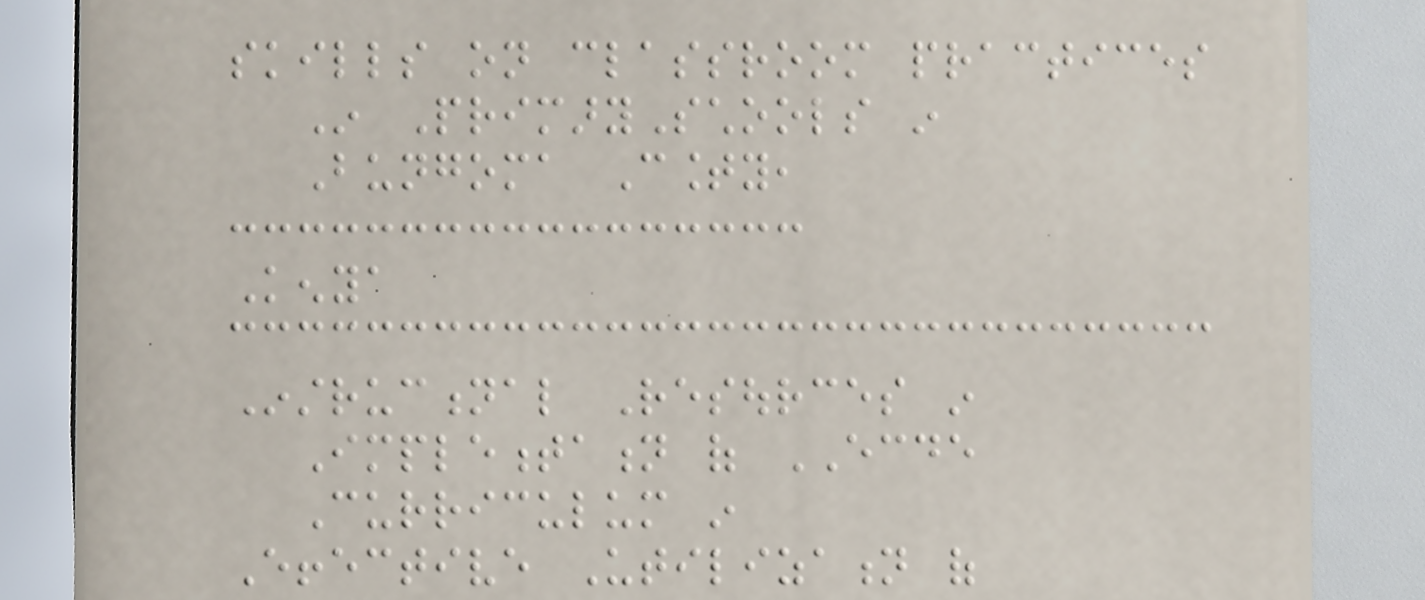skills on classroom practices
In PrimarySchools in
Bungoma County,
Kenya
Instructional Resources in
Implementation of ECDE
Curriculum in
Effective Utilization of
